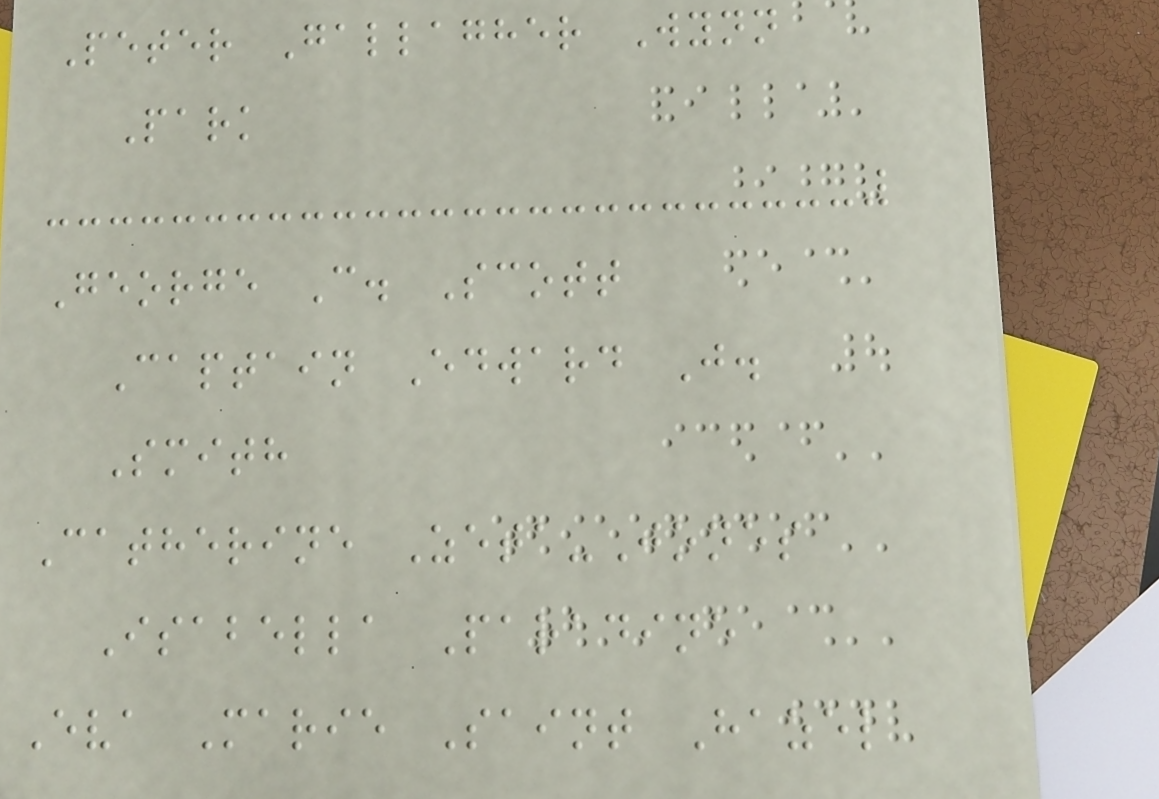Peter Gallagher Wynn
Park
George C. Scott
Captain Edward J.
Smith
Catherine Zeta-Jones
Isabella Paradine
Eva Marie Saint Hazel
